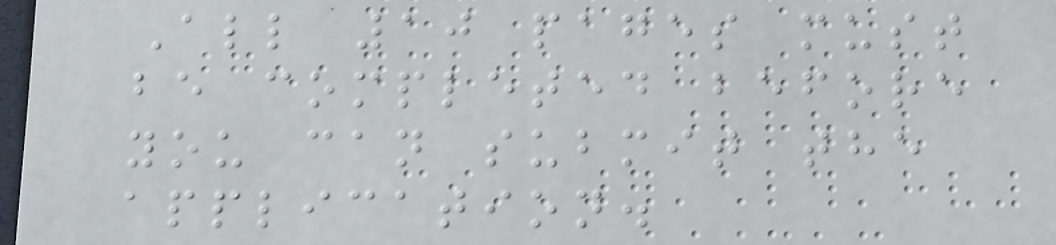All 10 pages must
be completed before
you can submit the
application.
